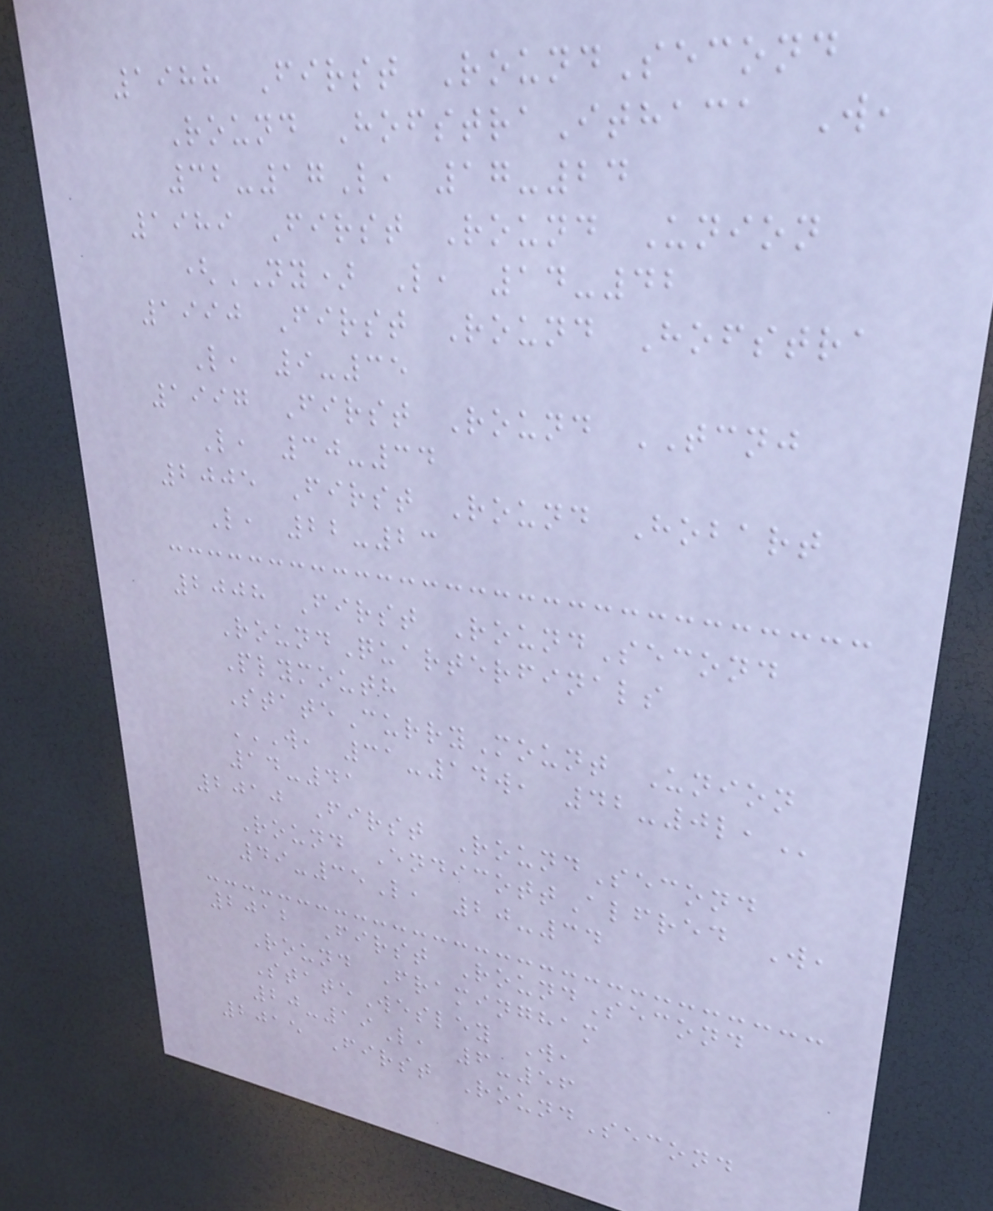1988 First RoundSecond
Round HofstraIthaca W,
32-17L, 17-24
1989 First Round Union
(NY) L, 14-42
1990 First Round Hofstra
L, 9-35
1997 First Round TCNJ
L, 30-34
2005 First Round Hobart
L, 22-23
2008 First RoundSecond
RoundQuarterfinals
Plymouth
StateCurryMount Union
W, 31-14W, 42-0L,
14-41
2010 First RoundSecond
Round EndicottAlfred W,
49-35L, 20-34
2012 First RoundSecond
Round Framingham
StateWesley W,
20-19L, 6-56
2015 First RoundSecond
